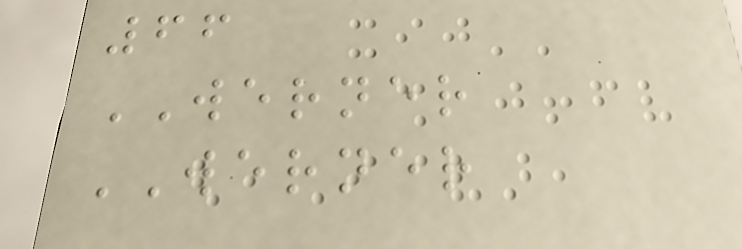66
WERNER
WERNER
